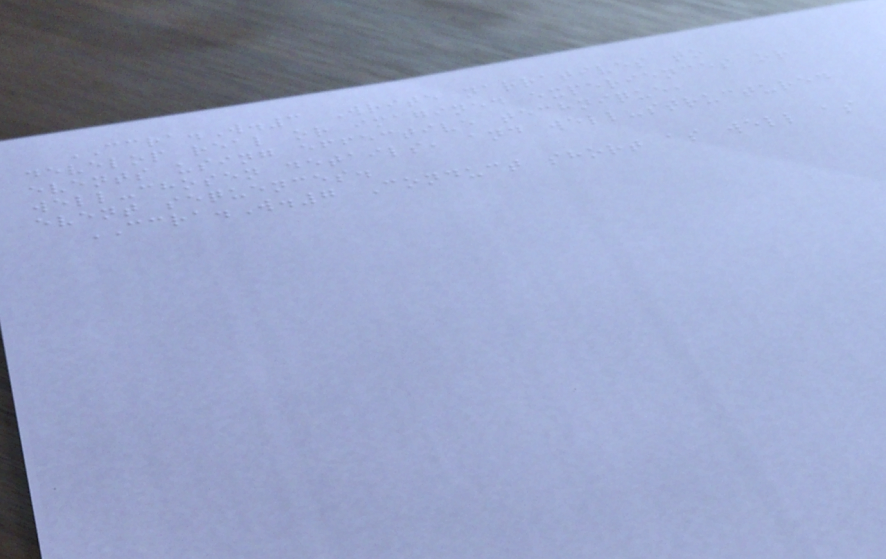CCRA.W.3 Write narratives to
develop real or imagined experiences or
events using effective technique,
well-chosen details, and well-structured
event sequences.
CCRA.W.7 Conduct short as well as
